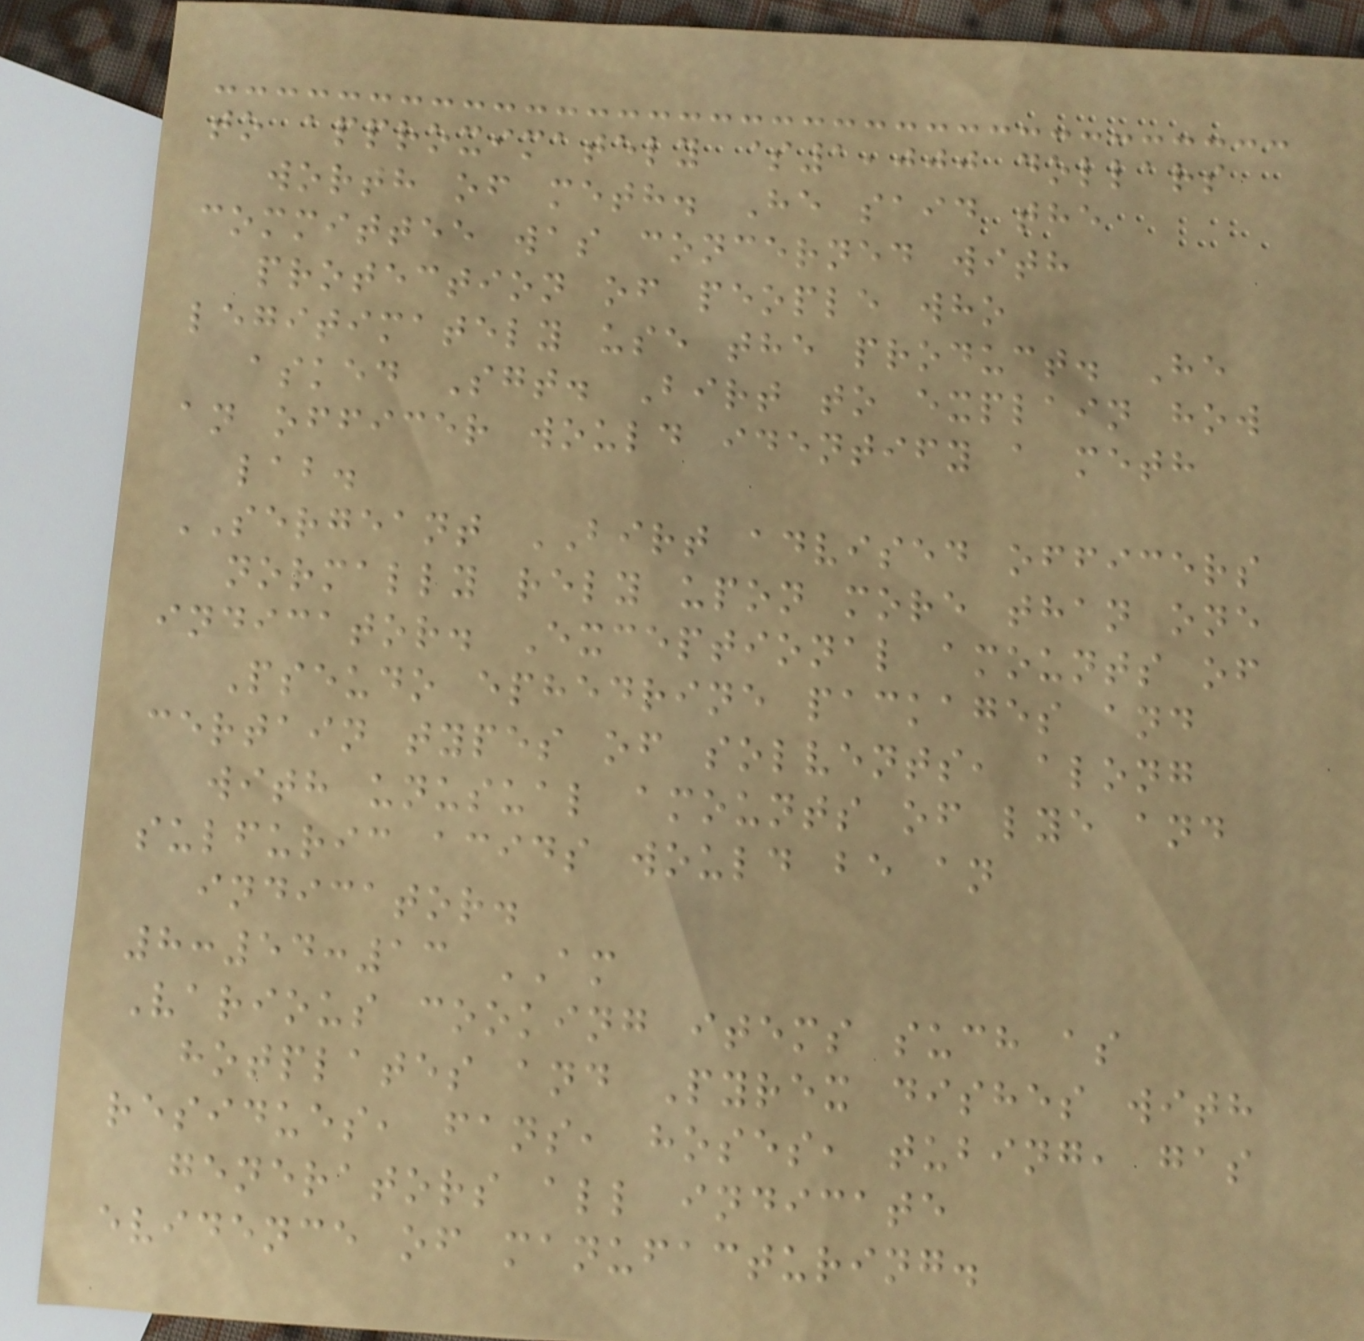to approximately $1,000 dollars
worth of meth. He said the
committee was concerned with
protection of people who
legitimately use the product. He
asked Sgt. Birt to explain how
an officer would identify a meth
lab.
SERGEANT BIRT advised officers
normally rely upon more than one
indicator. Exceptional amounts of
Pseudo ephedrine packages and
certain types of solvents, along
with unusual amounts of lye and
sulfuric acids would be an
indicator.
8:54:13 AM
Various cooking items such as
hotplates and Pyrex dishes with
residues, fans, hoses, tubing, gas
generators all indicate
evidence of manufacturing.
